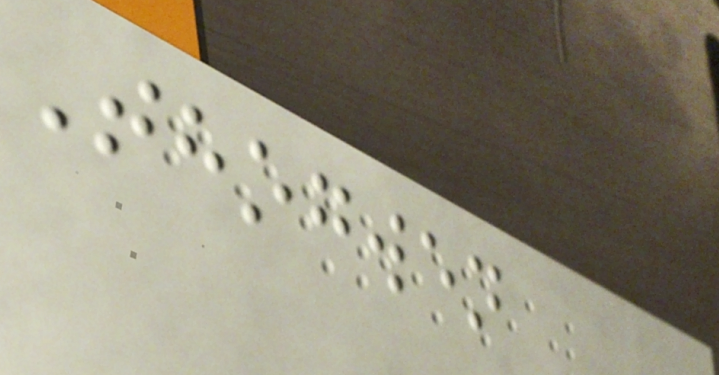Thogwen
